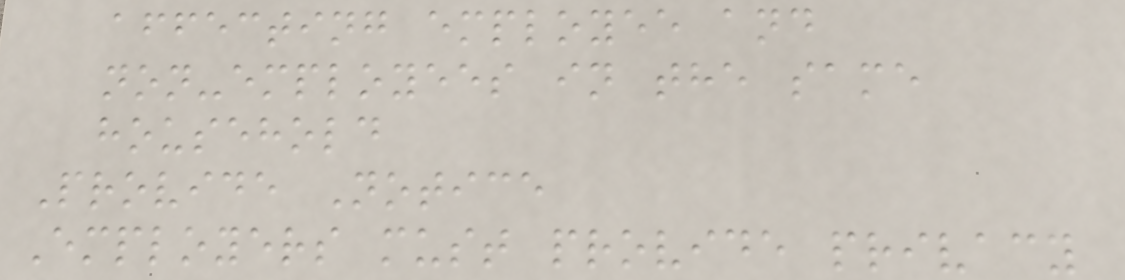affecting employee and
non-employees in the same
household
Provide Notice
Employers must provide privacy
